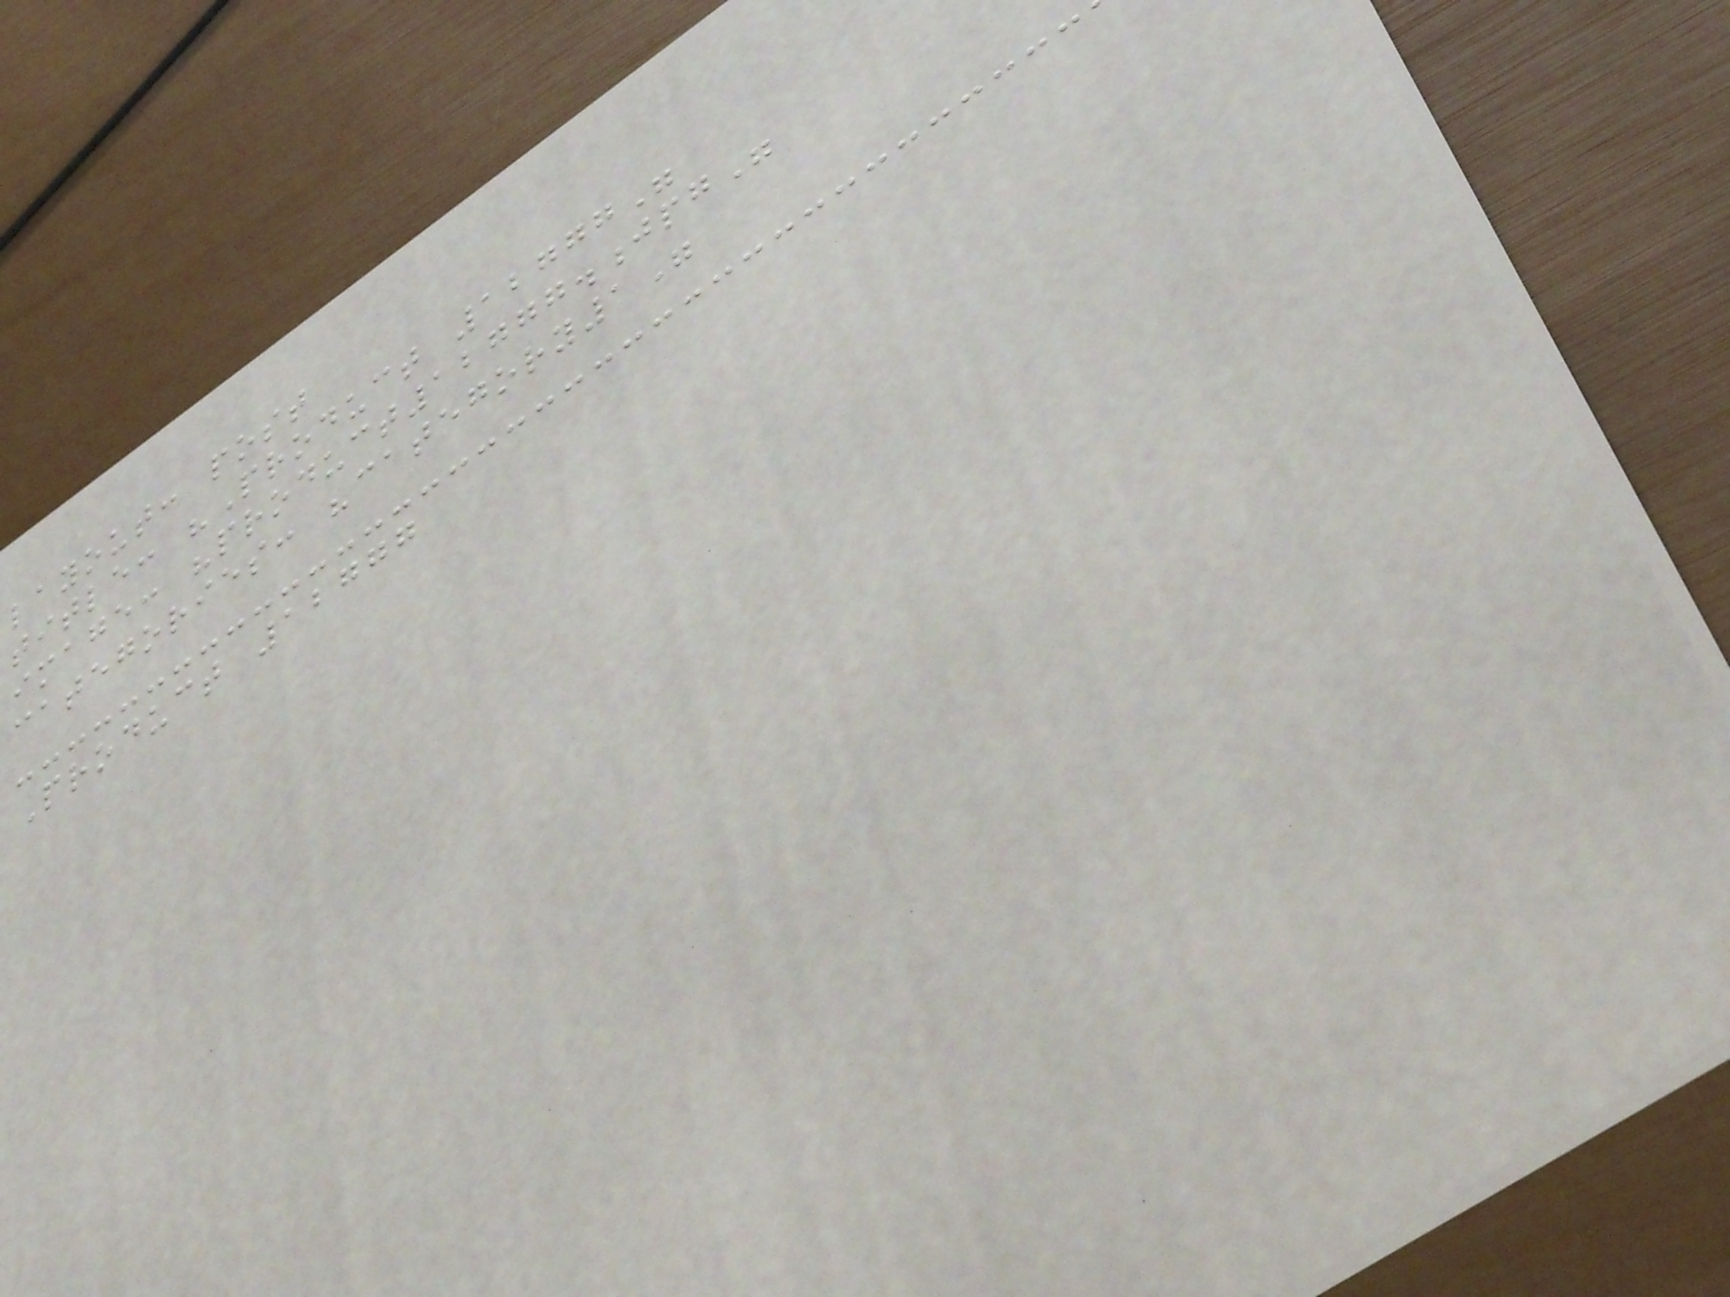layout: post
title: "Product 12777"
image: "product12777.jpg"
categories: "category1"
Product 12777
